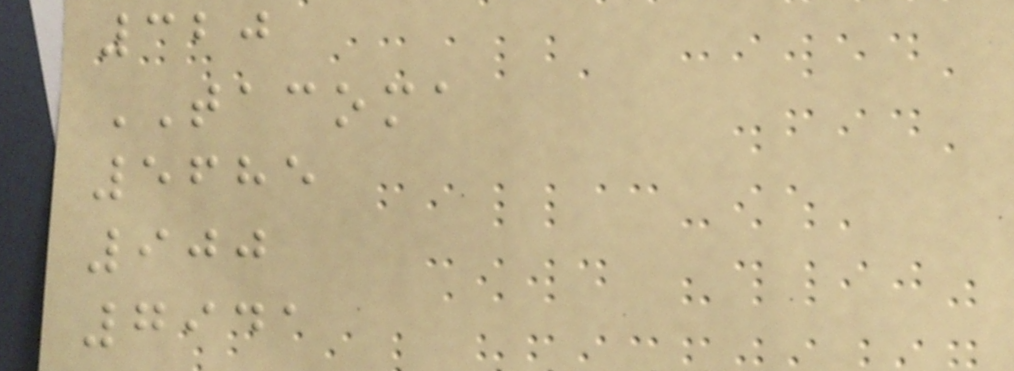320
TACOMA
5685
900
7941
